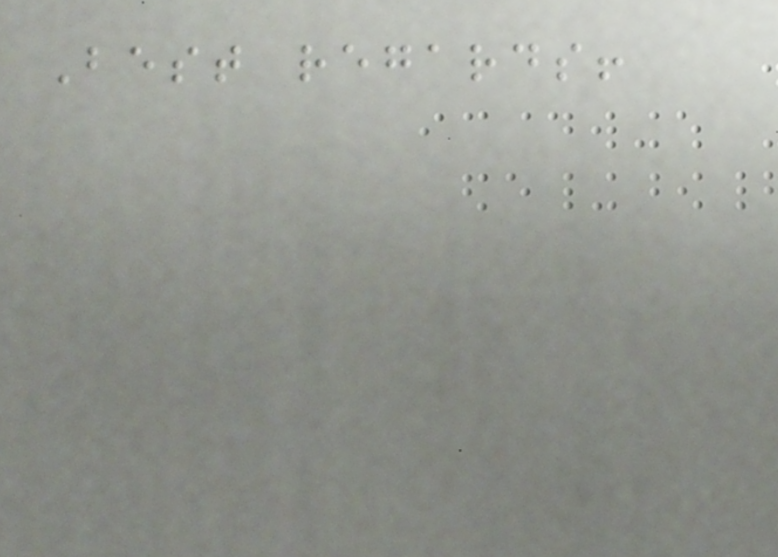Best regards!
